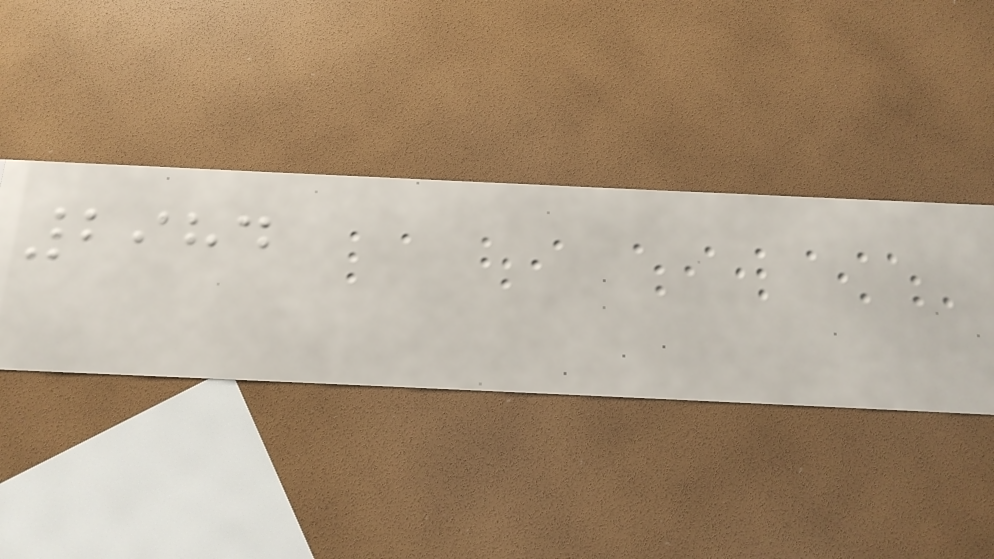2984
